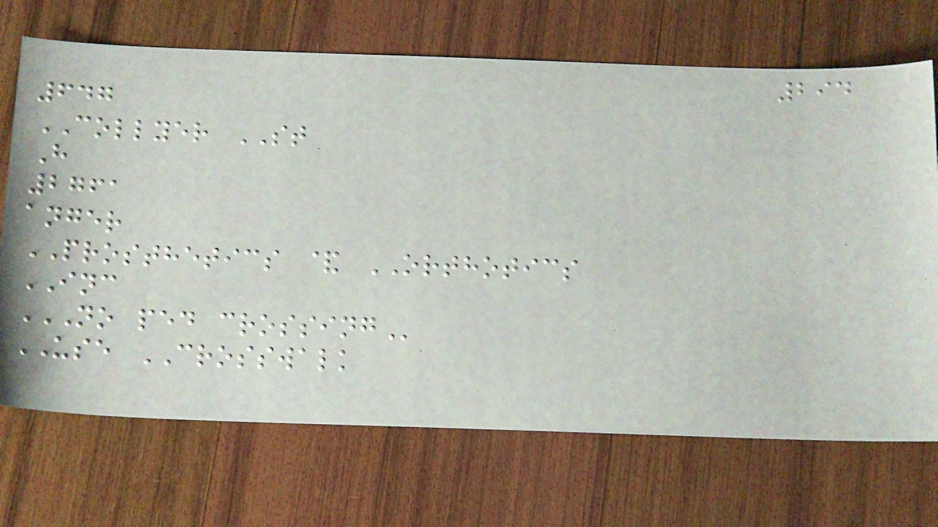294
647
COLLYER ST
H
2761
anger
PROSTHETICS & ORTHOTICS
INC
NO PED CROSSING
USE CROSSWALK
